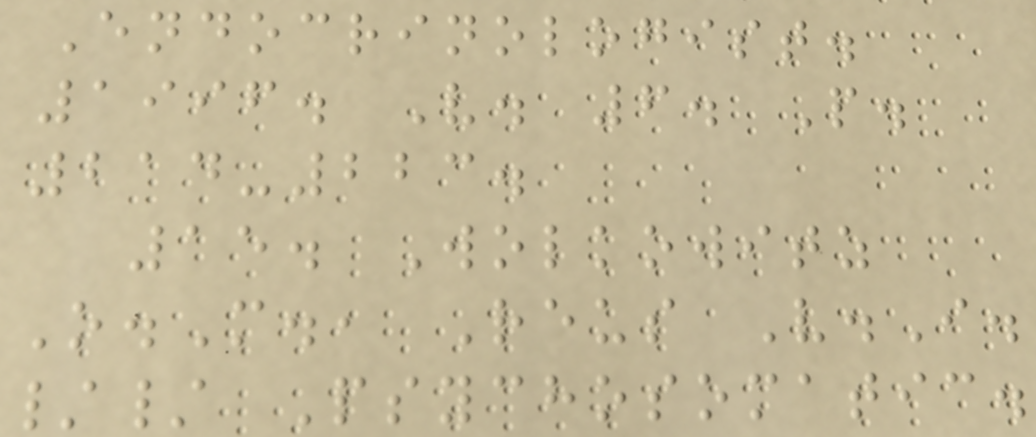Endocrinologist.
1996. V. 6. P.
214-223.
15. Wolkowitz
O.M., Reus V.I.
// Psychosomatic.
